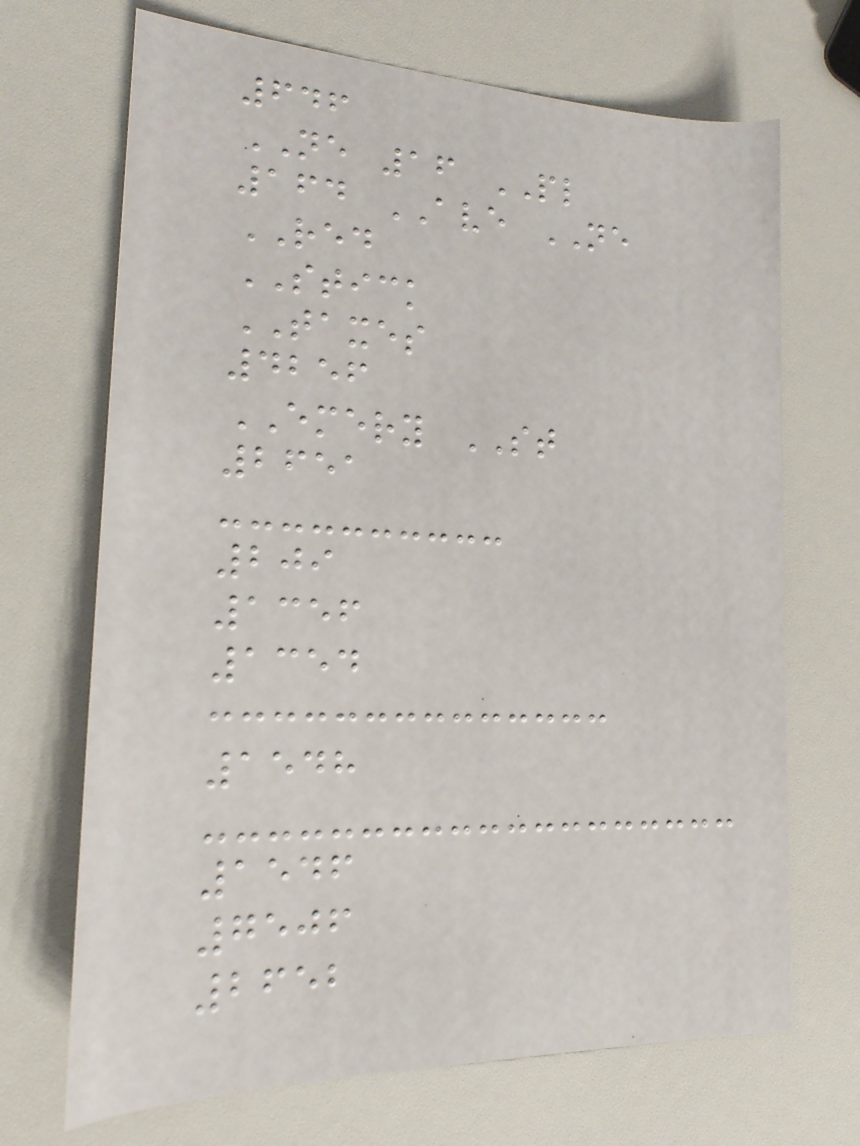646
NE 16 PL
164 AVE NE
RED
STICK
TAXES
4256
EMERY ST
2651
209
1356
1354
1548
1546
7506
2652
